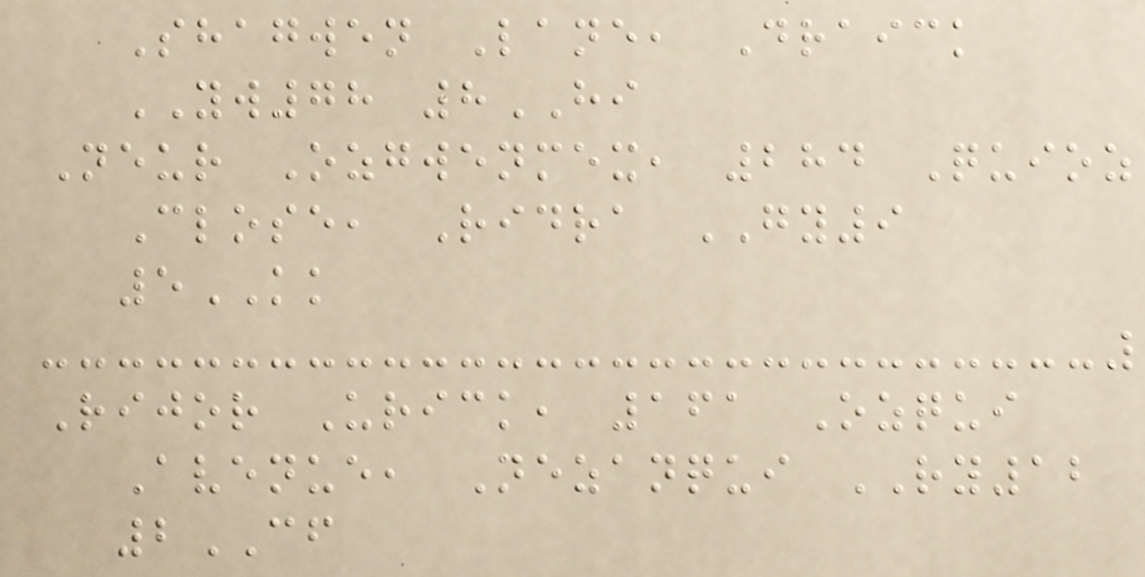Shagwen Lane, Draick
YW78 8HI
Neur Ozgwenmex, 284 Quioz
Close, Ridra GY9
5KK
Rijor Urick, 161 Ozqui
Avenue, Nezanqui RY12
2CF
